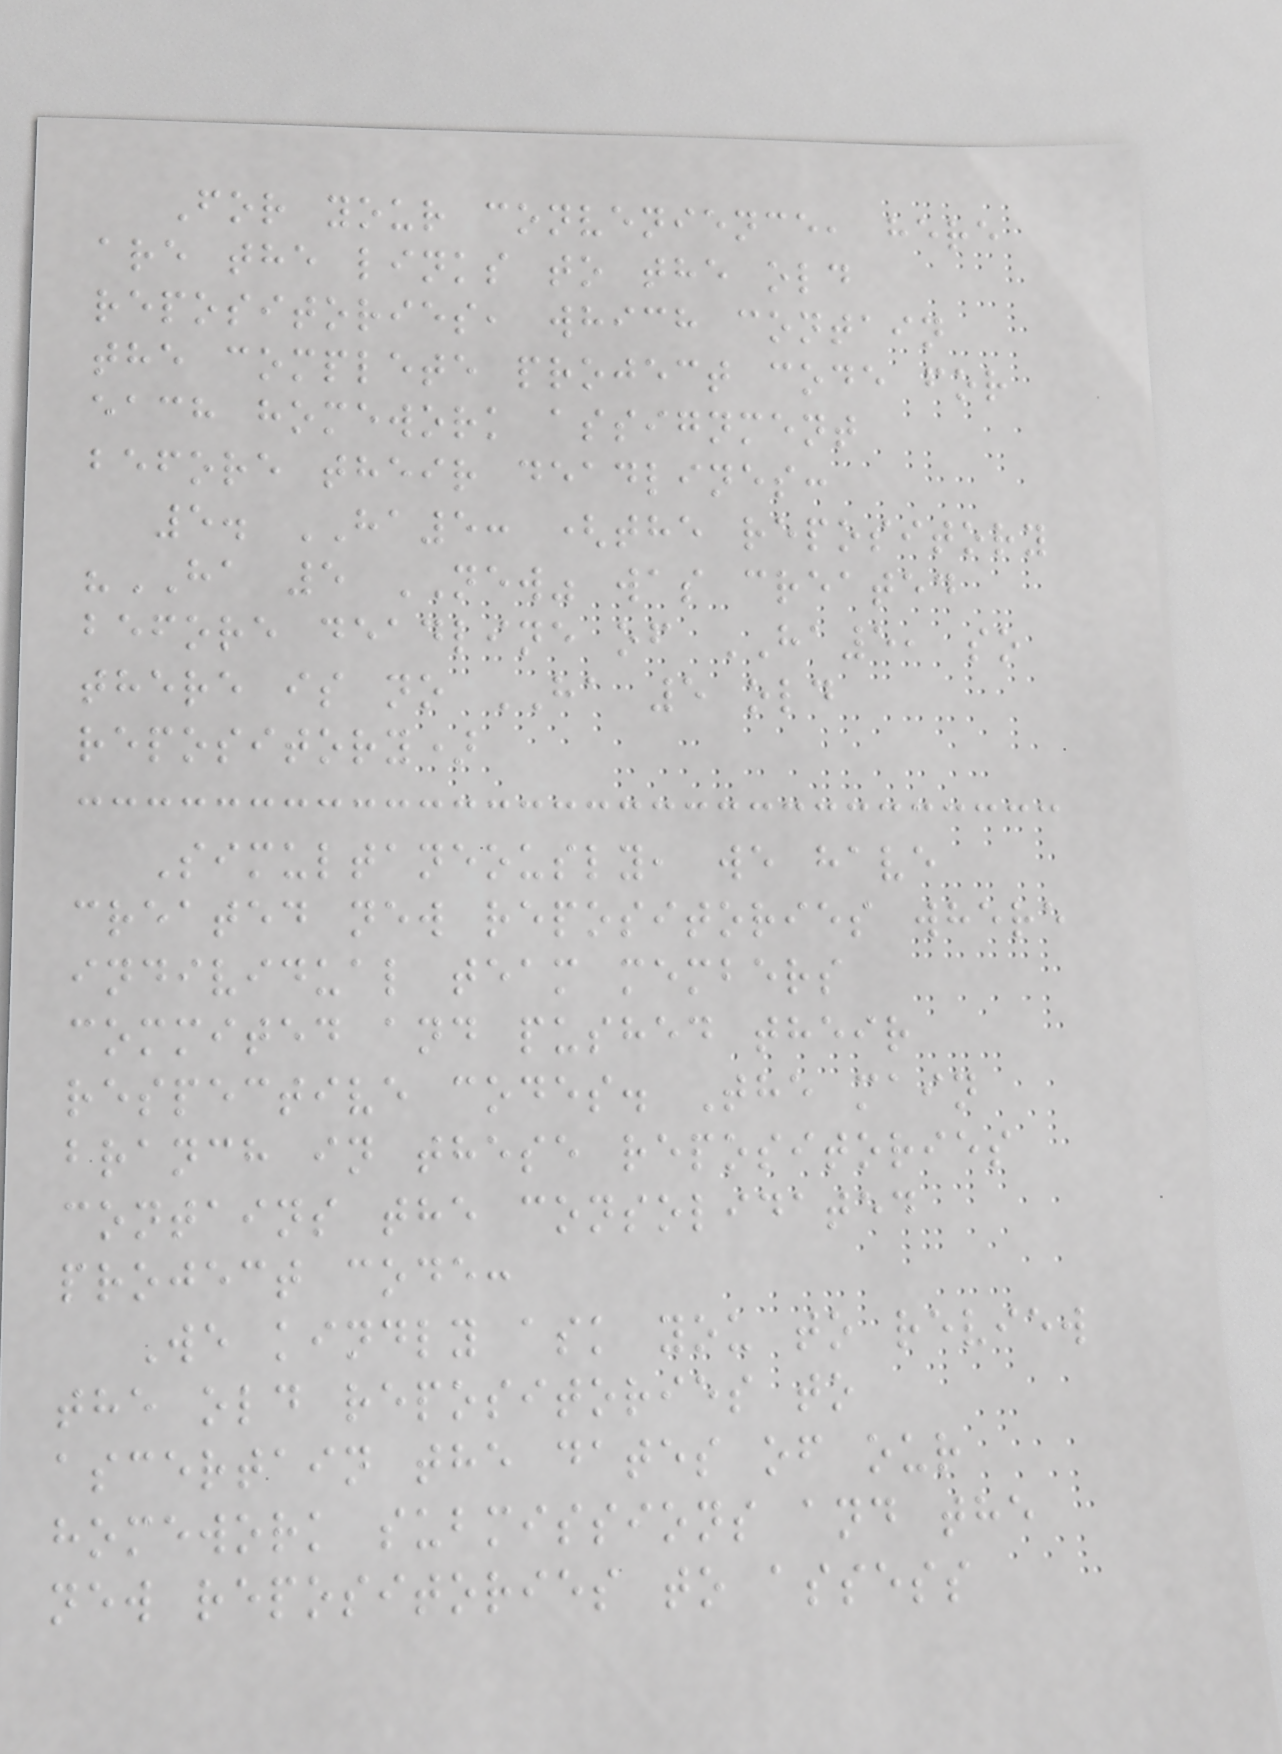For your convenience, here
are the links to the old
repositories, which contain
the complete project code for
each homework assignment
before their deadlines:
5. HA5: (the repository
"HA 5 NEW" was created
before deadline of HA5, so
there is no HA 5 old
repository)
Simultaneously, we have
created new repositories where
individual team members
commited and pushed their
respective codes. The main
branch in these repositories
contains the consolidated
project code:
We kindly ask you to review
the old repositories to
ascertain the dates of our
homework submissions and the
new repositories to assess
